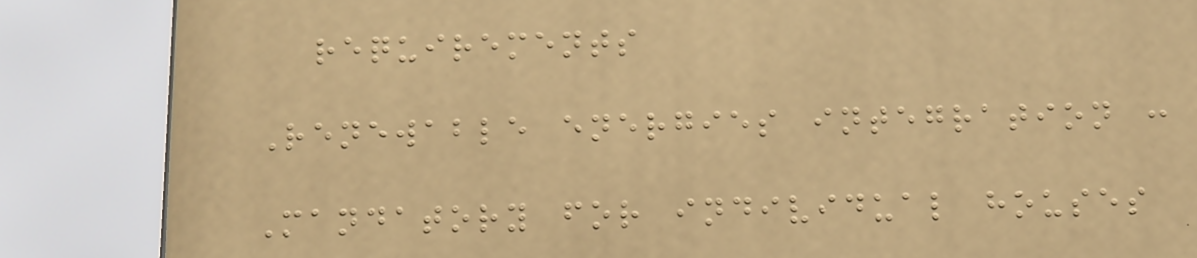requirements
Renewable energies integration :
Mandatory for individual houses
